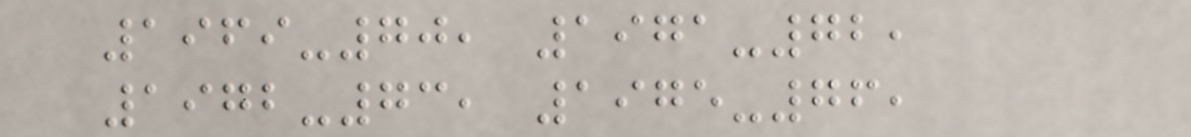1969-70, 1971-72,
1972-73, 1975-76,
